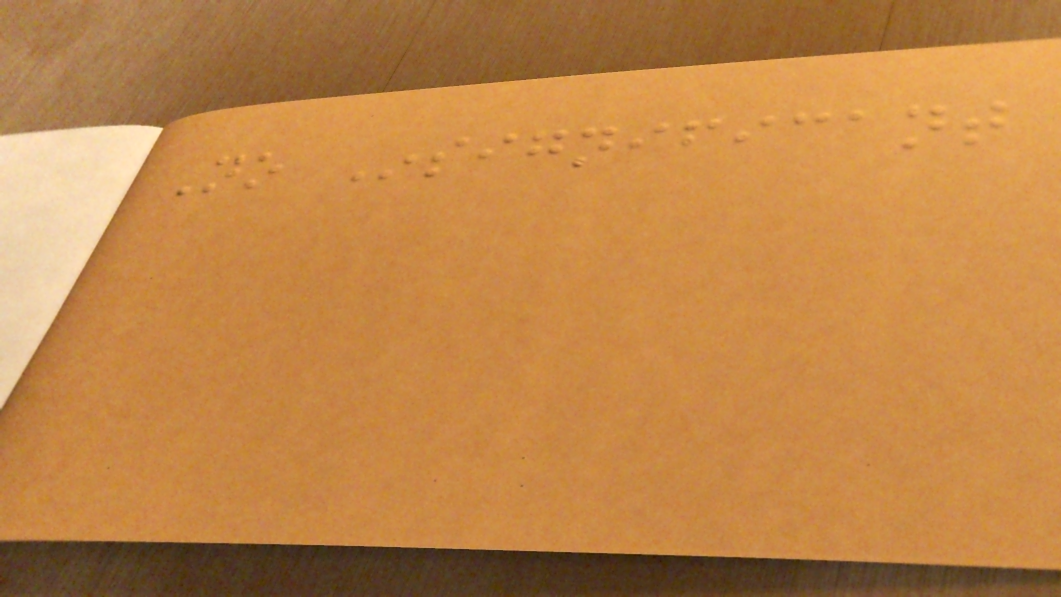No Insignificant
